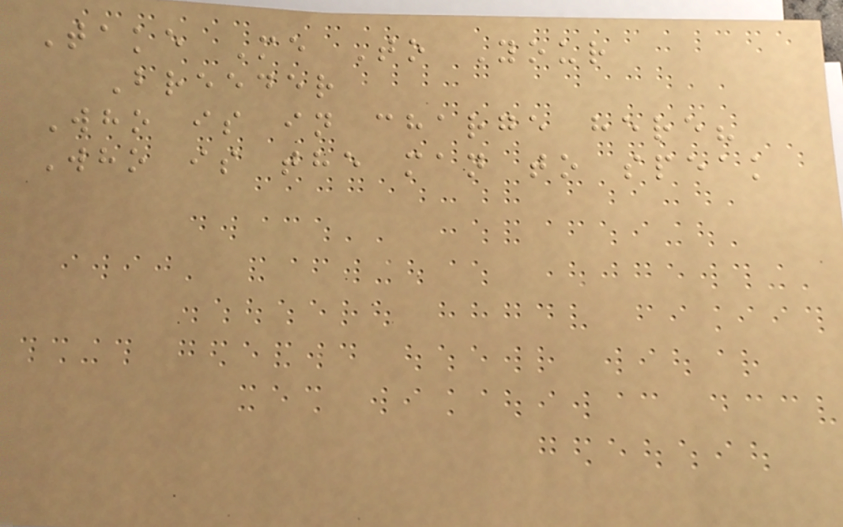Take Me To Your
Breeder
Who is in charge here?
Who is the man to speak
